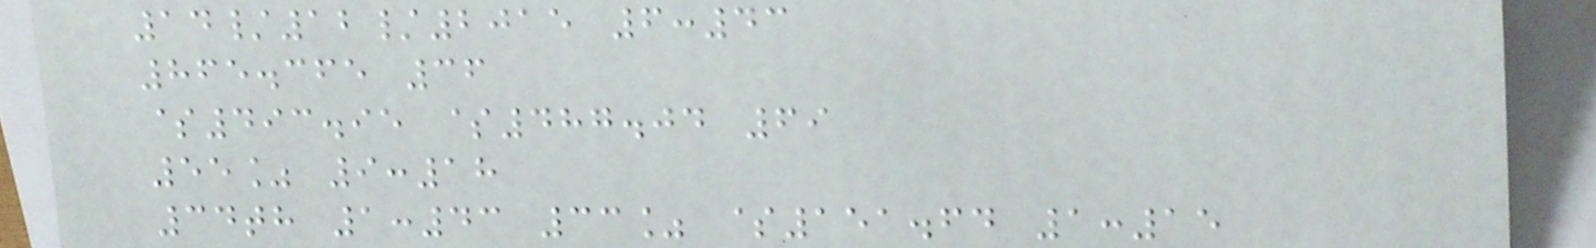14/12/2015 6:43
865.365 36
$493.95 $487.04 69
55% 9:18
34th 1:43 33% $151.64 1:15
